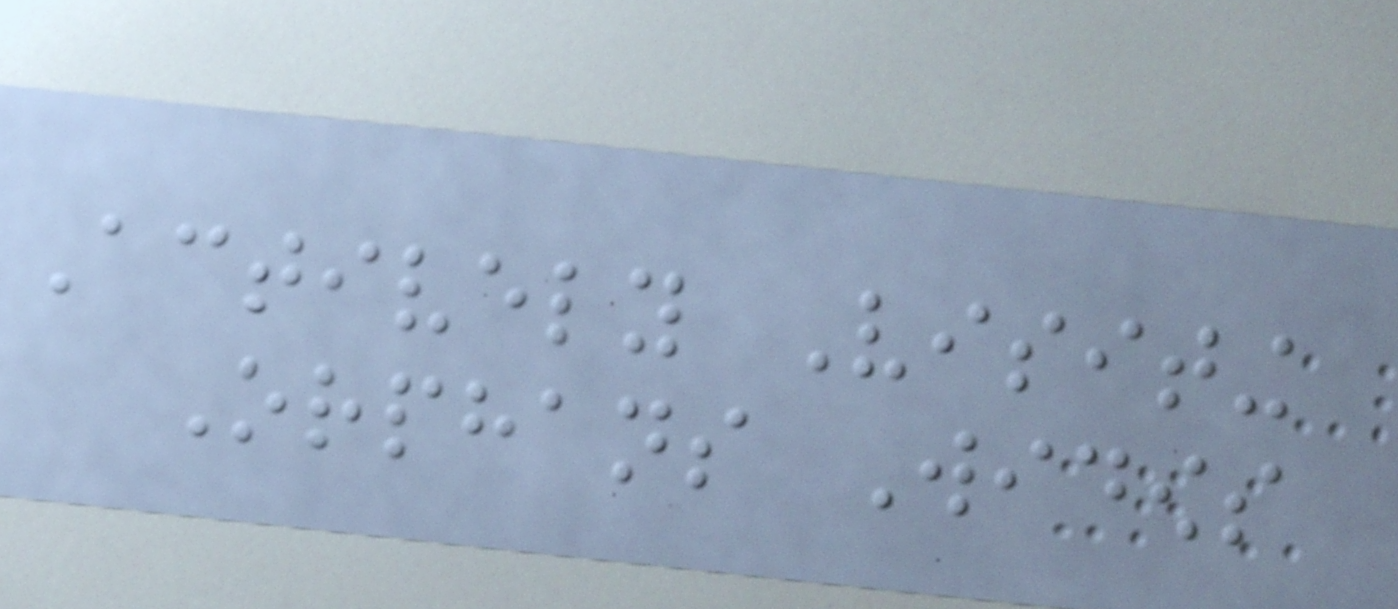Actively Visiting
Orphans Widows
